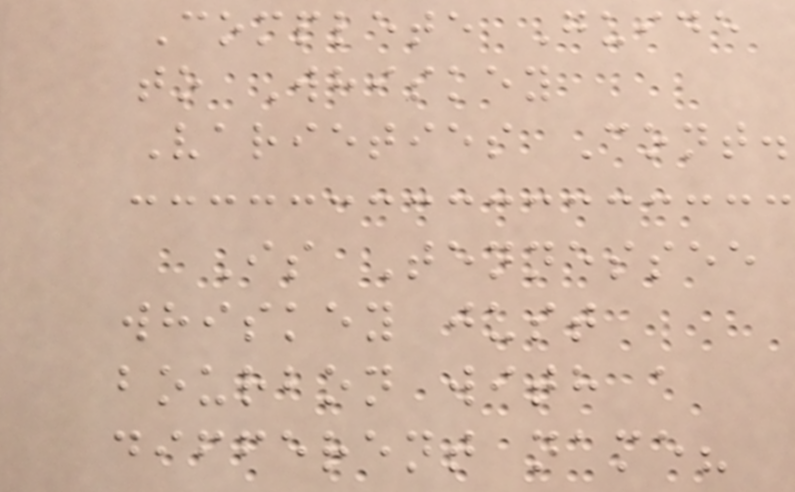Complete Guide
to Whiskey
Varieties Cont.
Is Tennessee
whiskey just
bourbon with a
different name?
